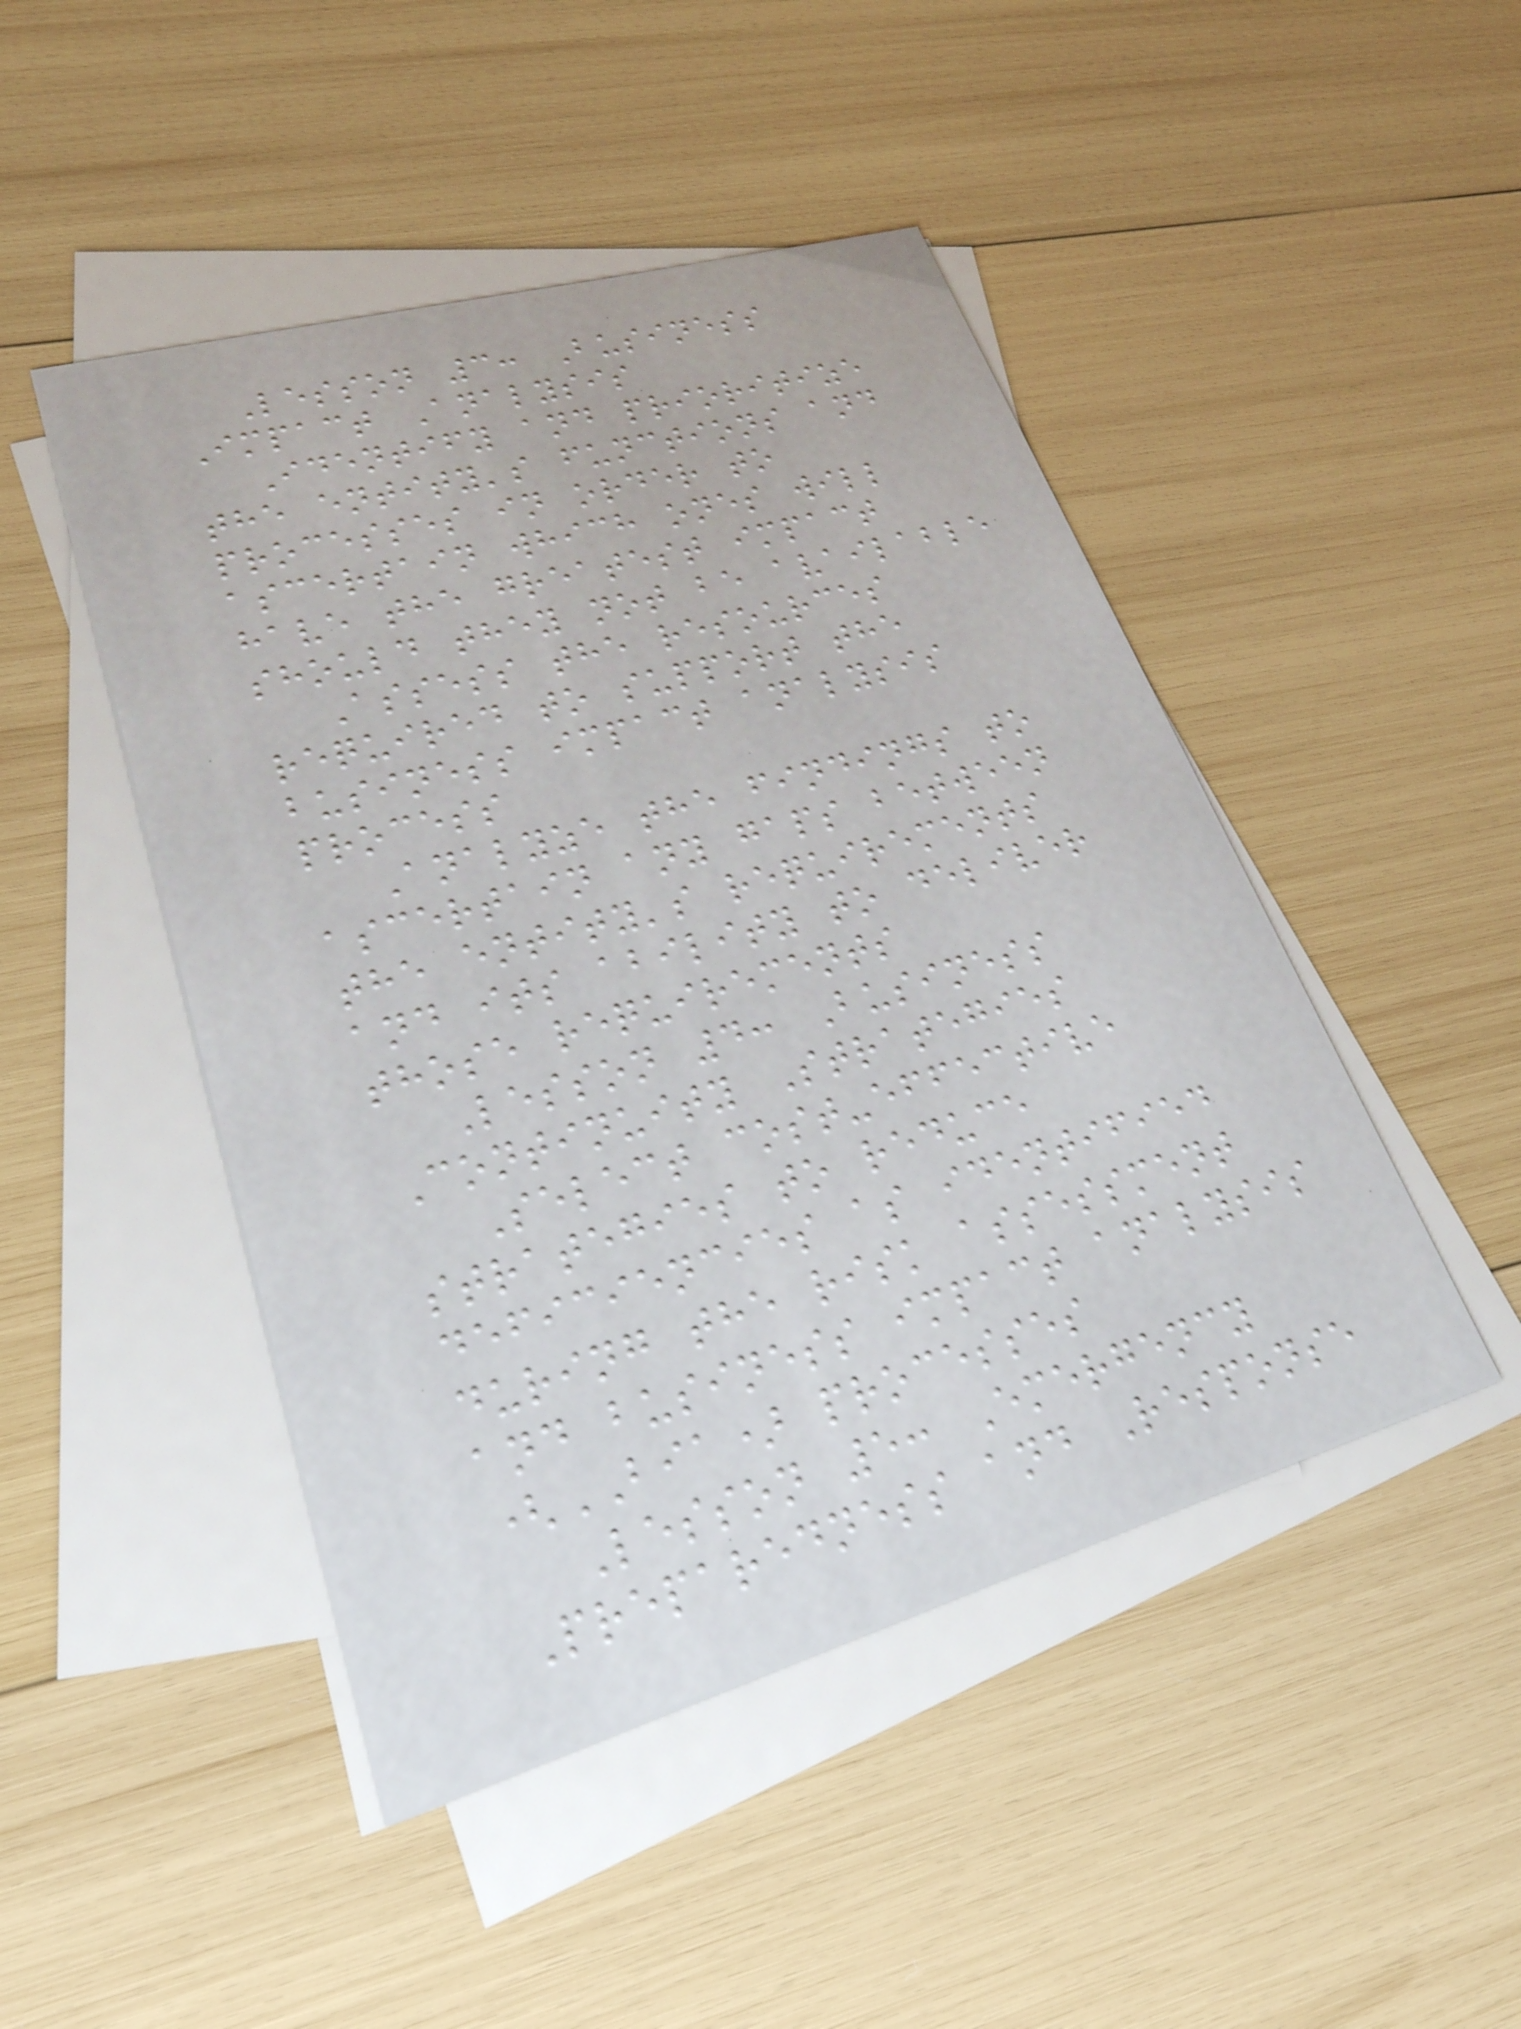Lesson 3: Business
Impact Analysis
Identify and prioritize
the entity's functions and
processes in order to
ascertain which ones will
have the greatest impact
should they not be available
Assess the resources
required to support the
business impact analysis
process
Analyze the findings to
ascertain any gaps between
the entity's requirements
and its ability to deliver
those requirements
Lesson 4: Business
Continuity Strategies
Select cost-effective
strategies to reduce
deficiencies as identified
during the risk assessment
and business impact analysis
(BIA) processes
Lesson 5: Emergency
Preparedness and Response
